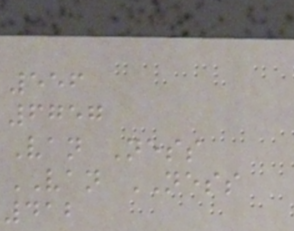556
6757
Van Ness
VAN NESS
412
